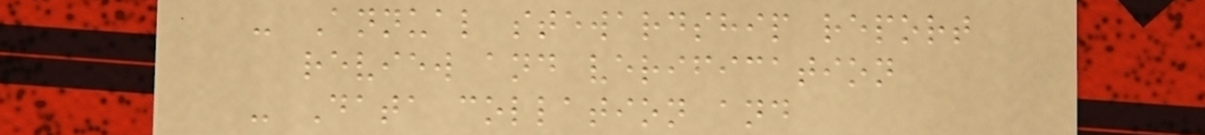- Annual stewardship report
review and verification
- Data collation and
